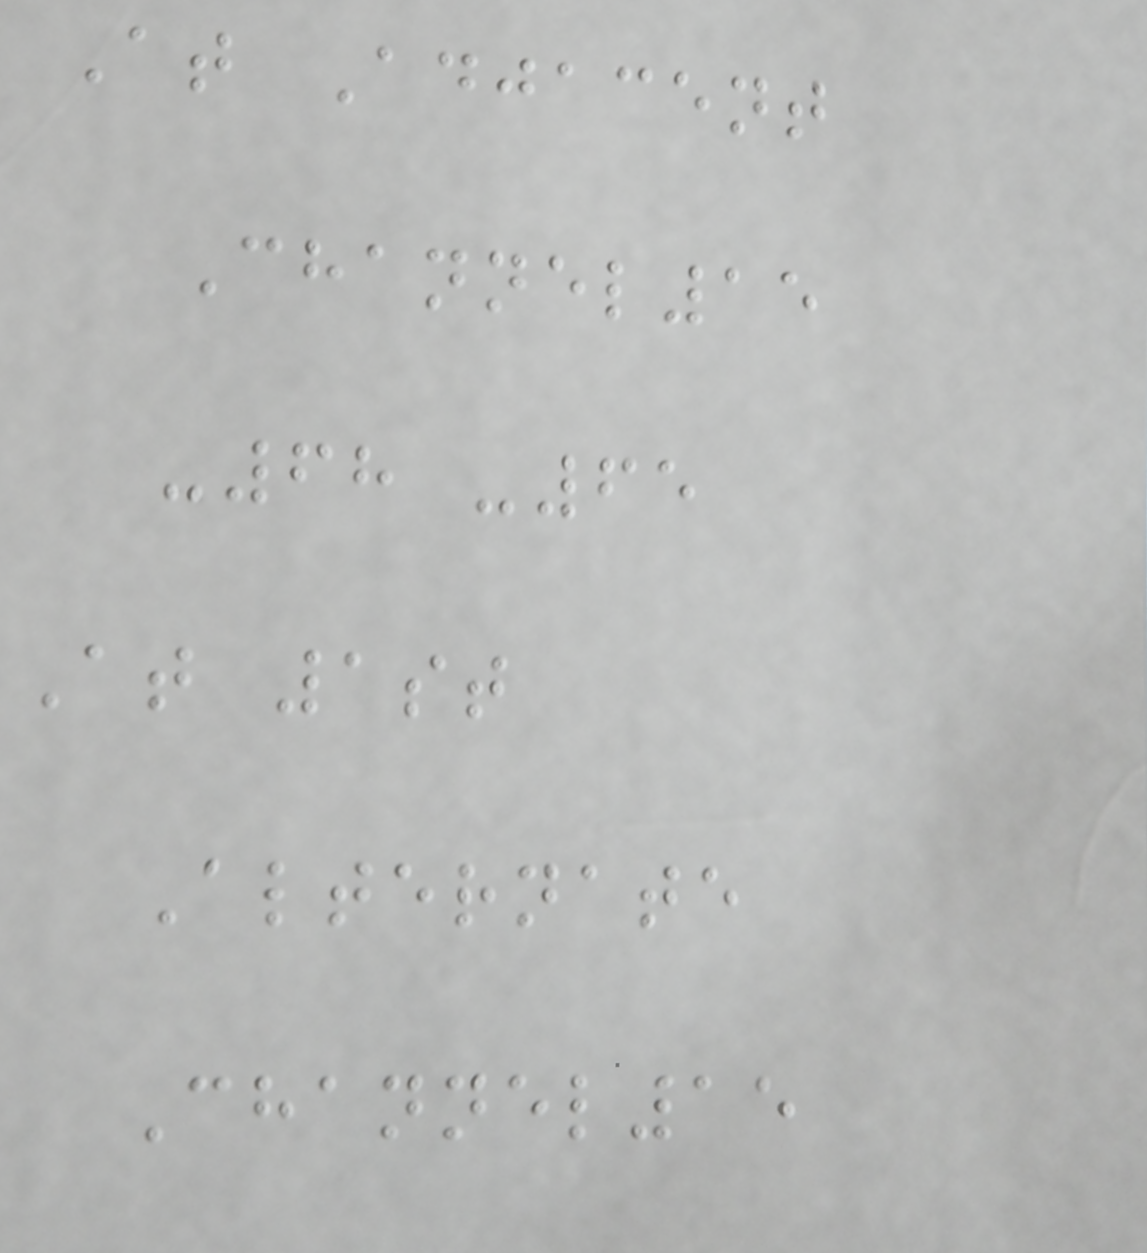At Adjacent
Channel15
-68 -65
At 1st
Alternate
Channel15
